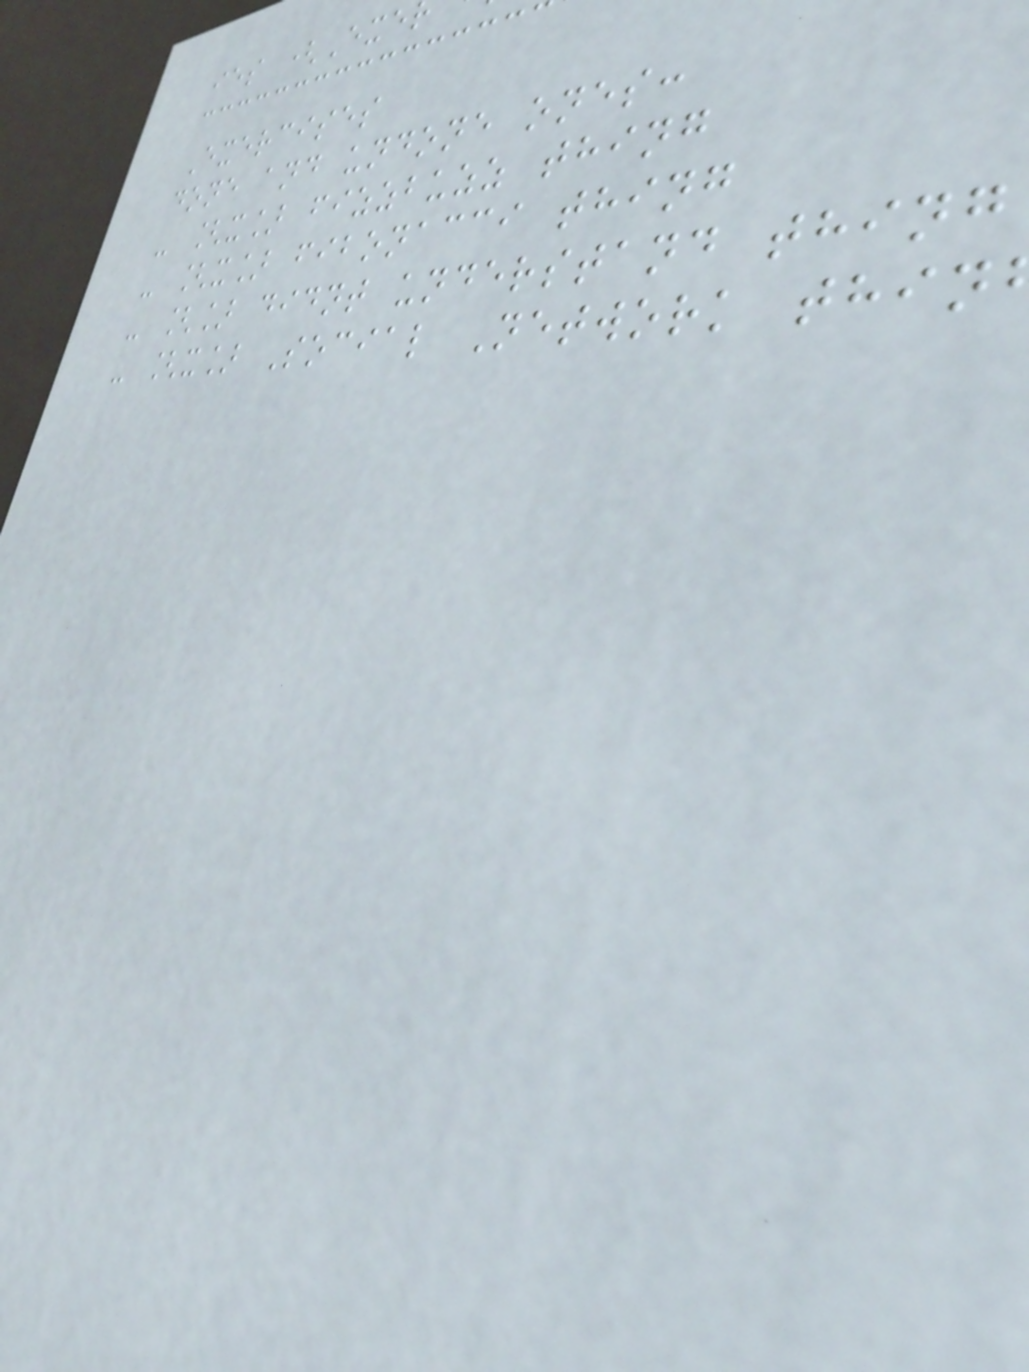ies (Exe
Exercises
done and undone ones:
- [x] fizzbuzz thing
- [x] fibonacci thing
- [] didnt understand thing
- [x] Social Network thin
